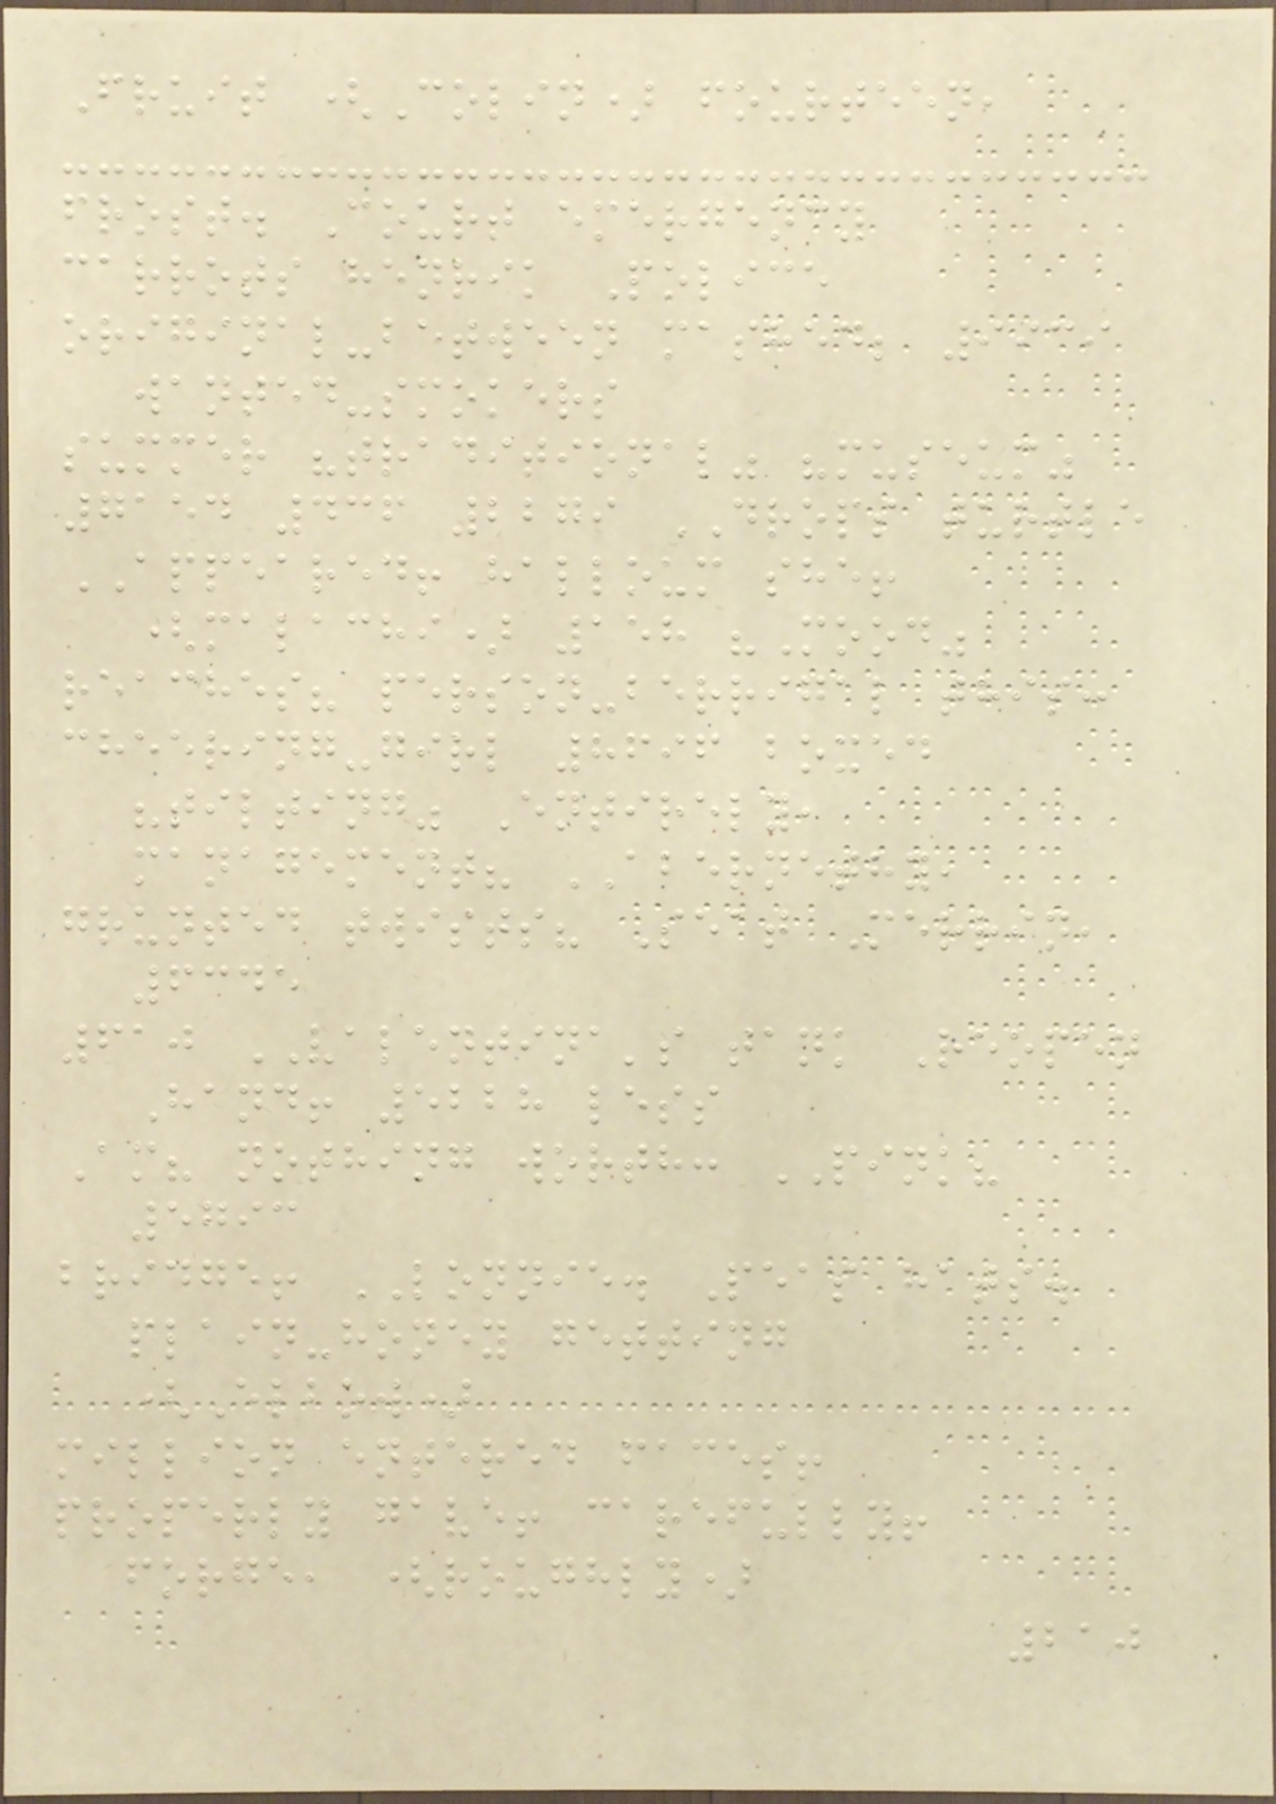Fruit (Colin) fourteen,
frost. Court emergency
carrots henrik Police
original-between mashed; 9939
wanted-smokers
summer "traditional" "museum"
7154 436 2279 DROPS turtle
APPEARED! halloum she!
(malachi) 158 "Mood"
reaches? person-berrigal this:
cheering-girl 8696 boxed
"tilting" Entirely,
management? ABERNETHY,
grunted twists? Seat Merrin,
6345
610 VALENTINA's tank Reopen
Hand! 5228 less
Am? nothing worth: PINK?
5793
bridge! LONNIE. Peas hats.
plain-honey getting
(Elbow)
million entered faces!
properly gave! carefully!
forge, (roughly)
210
